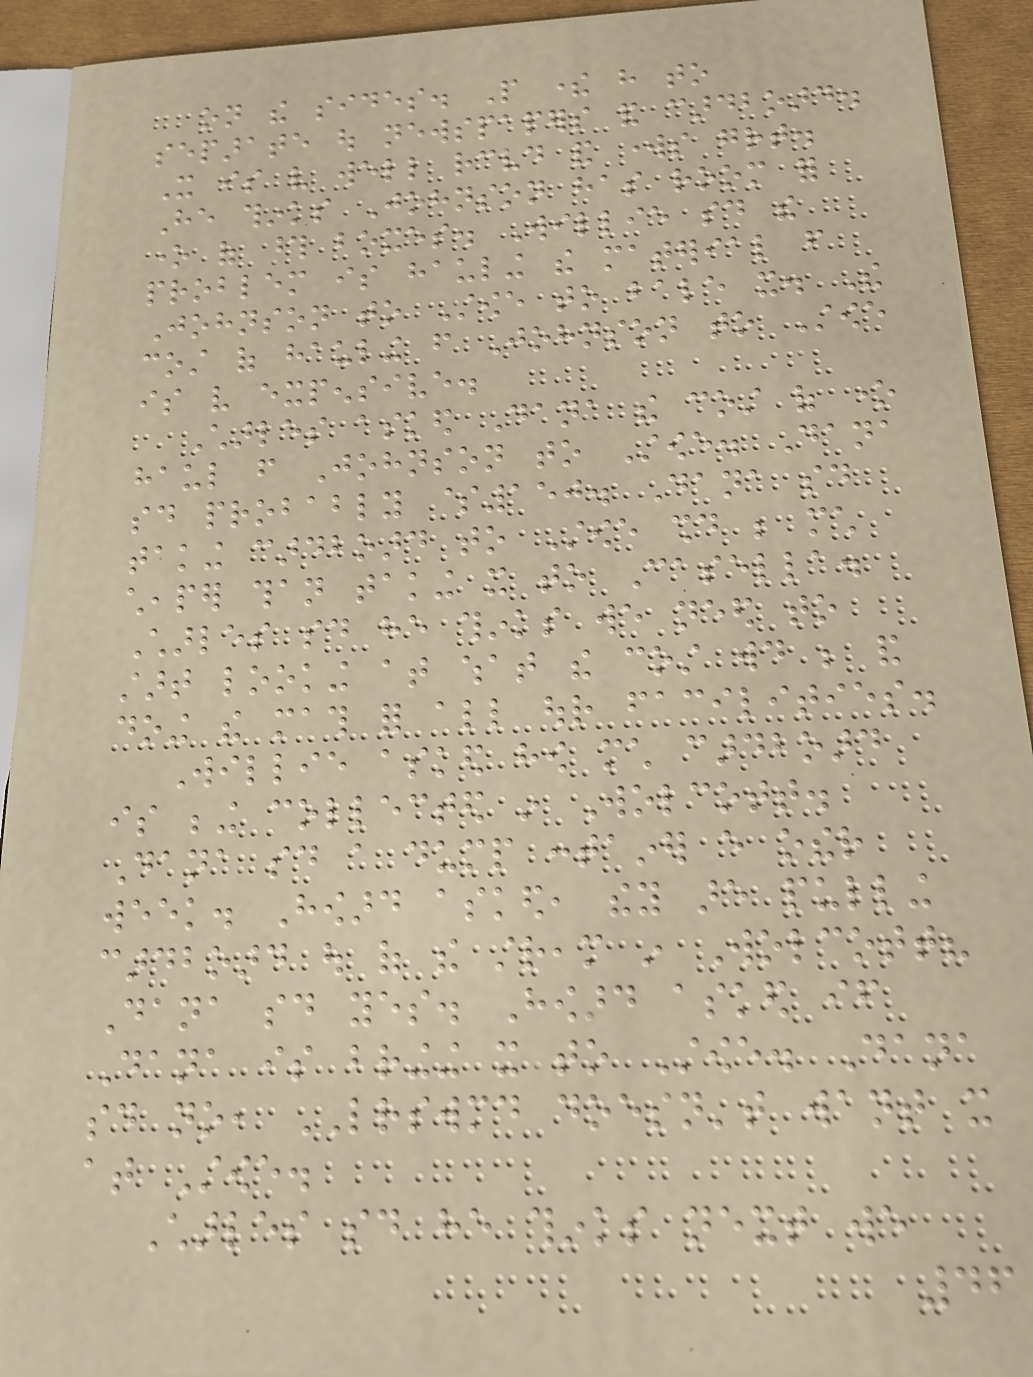on the sides. People there have to
separate out newspapers and cardboard.
It is very well received and works great.
He thinks Johnson has room for
one of those boxes. Willie said the
problem is hauling the material from
Johnson to Stowe to bale it. The
cost of hauling from Johnson to Stowe
is very expensive.
Charles asked Dana the cost of one
haul from Johnson to Stowe. Dana
said probably $150. Dana said
taking cardboard to Stowe should be much
cheaper than taking it to Casella.
Charles said he thinks we need to
start looking at what the cost would be and
doing the math for all our facilities.
Willie asked how much cardboard
is being collected in Wolcott.
Dana said a dump container every other
week. Howard asked, they are pulling
cardboard out of the stream in Wolcott?
Dana said yes. Howard asked if
Dana is bringing it to Stowe. Dana
said no, LRSWMD doesn't want it
at Stowe.
Charles said he thinks next we
46
